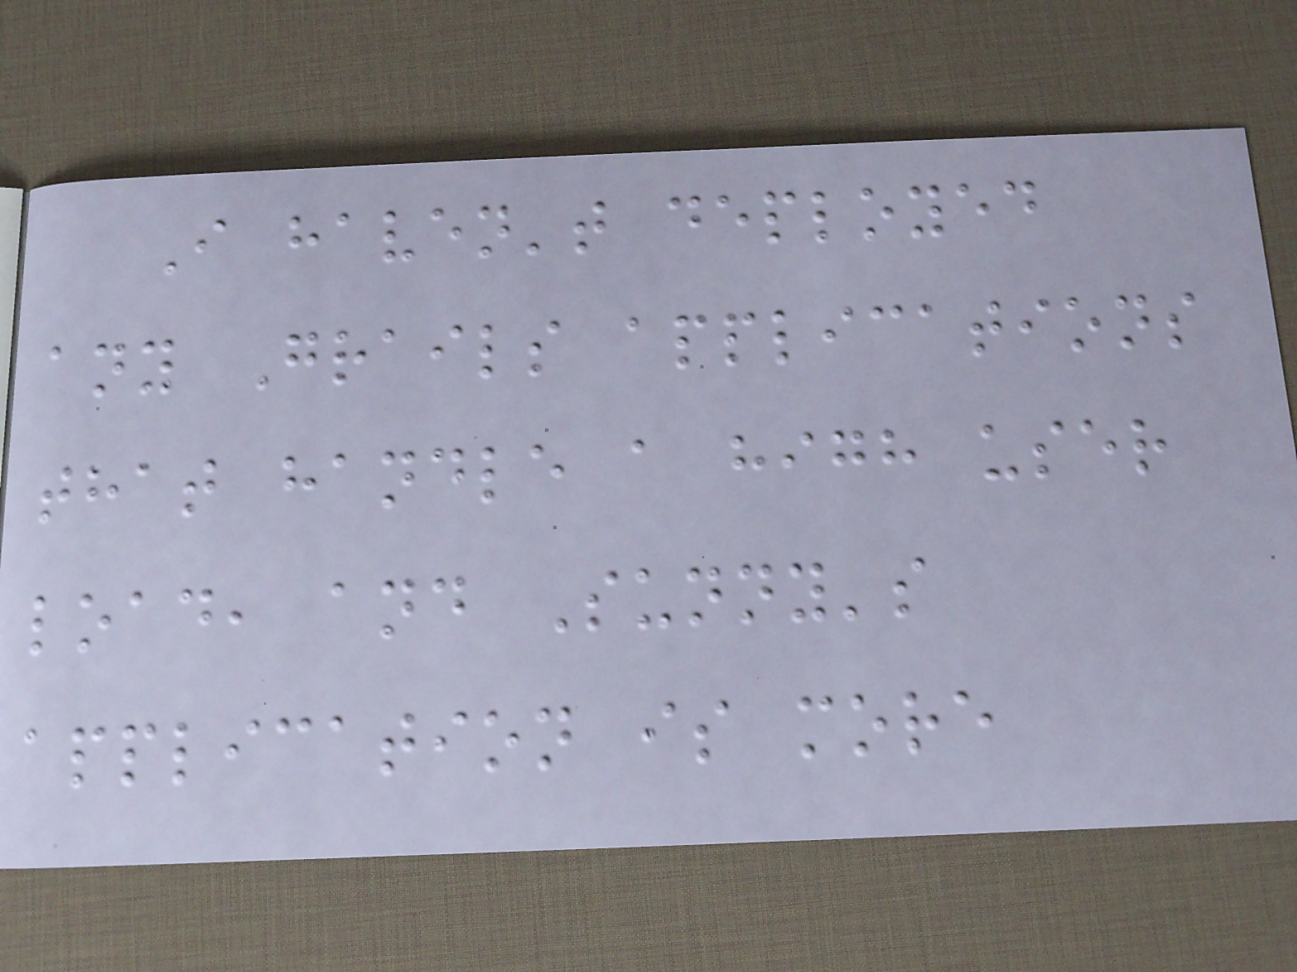I haven't deployed
any Grails applications
that handle a high user
load, and Sunny's
application is more
